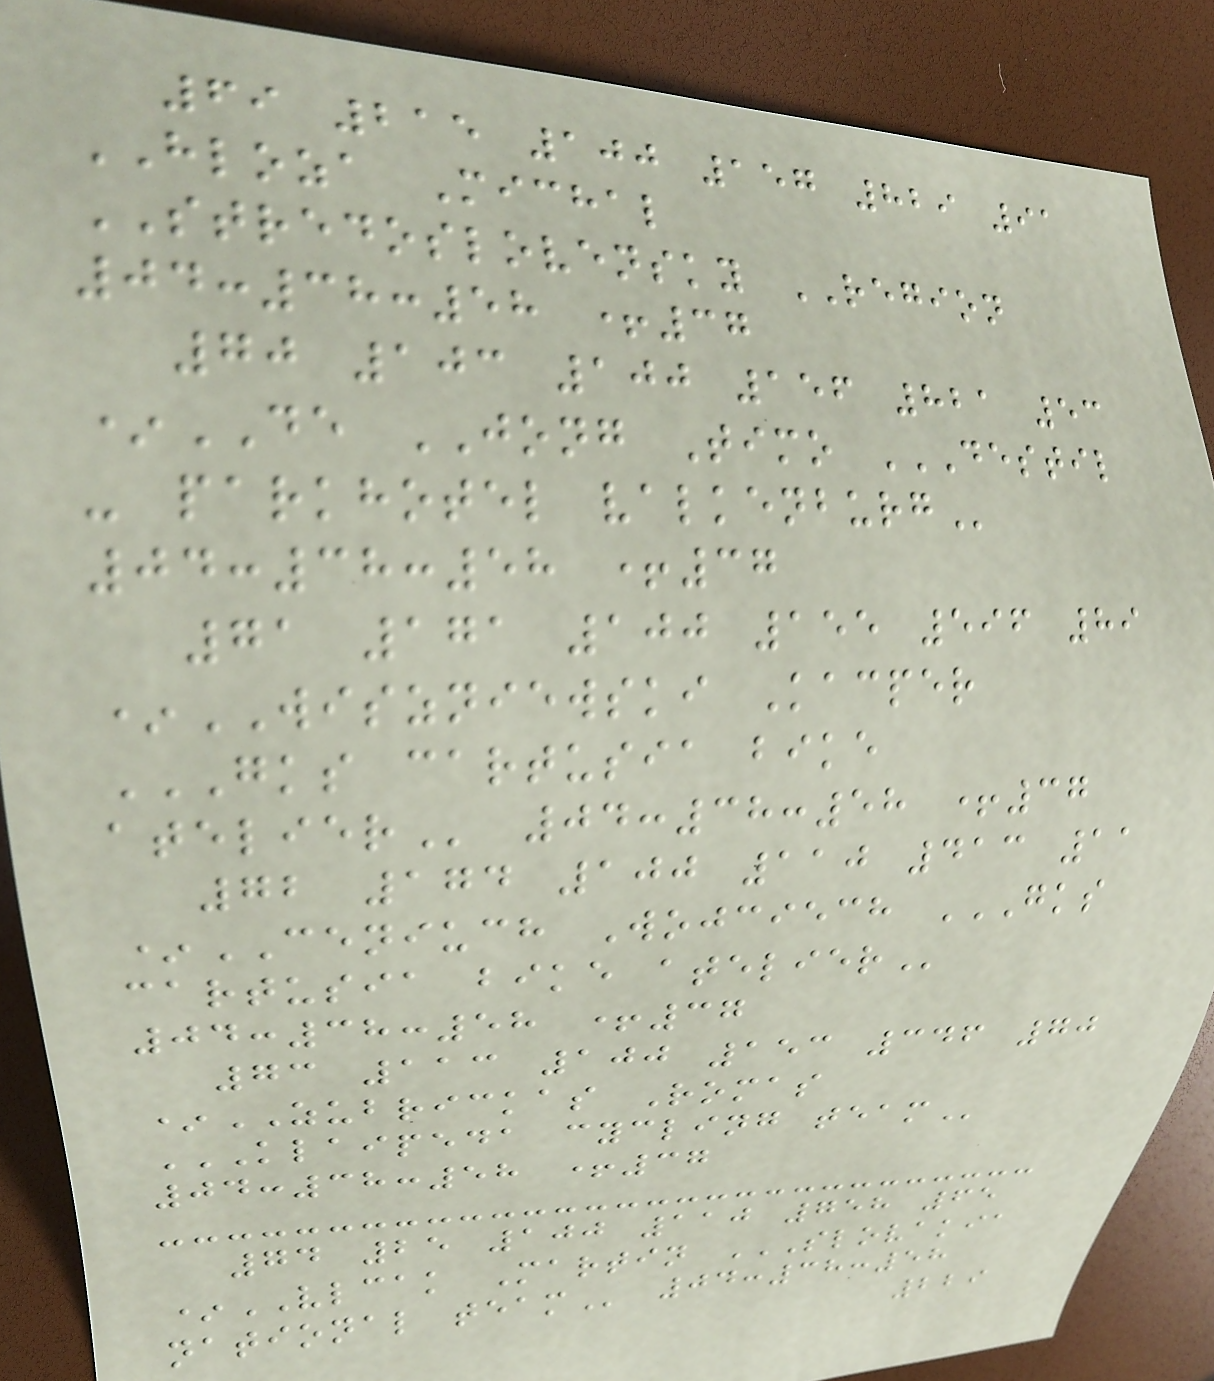69 215 100 157 829 91
HLOZA Michal
STREDOSLOVENSKY REGION
04:38:58 +37
70 103 100 156 821 53
*DE JONG Timo DESTIL
- PARKHOTEL VALKENBURG
04:38:58 +37
71 171 100 155 596 89
*WISZNIEWSKI Kacper
GKS CARTUSIA BIKE
ATELIER 04:38:58 +37
72 174 100 110 413 11
*CENIUCH Wojciech GKS
CARTUSIA BIKE ATELIER
04:38:58 +37
73 113 100 153 346 70
*ZUBRICKAS Romas
KLAIPEDA CYCLING TEAM
04:38:58 +37
74 25 100 110 758 65
*VLCAK Martin SLOVAKIA
NATIONAL TEAM 04:38:58
229
